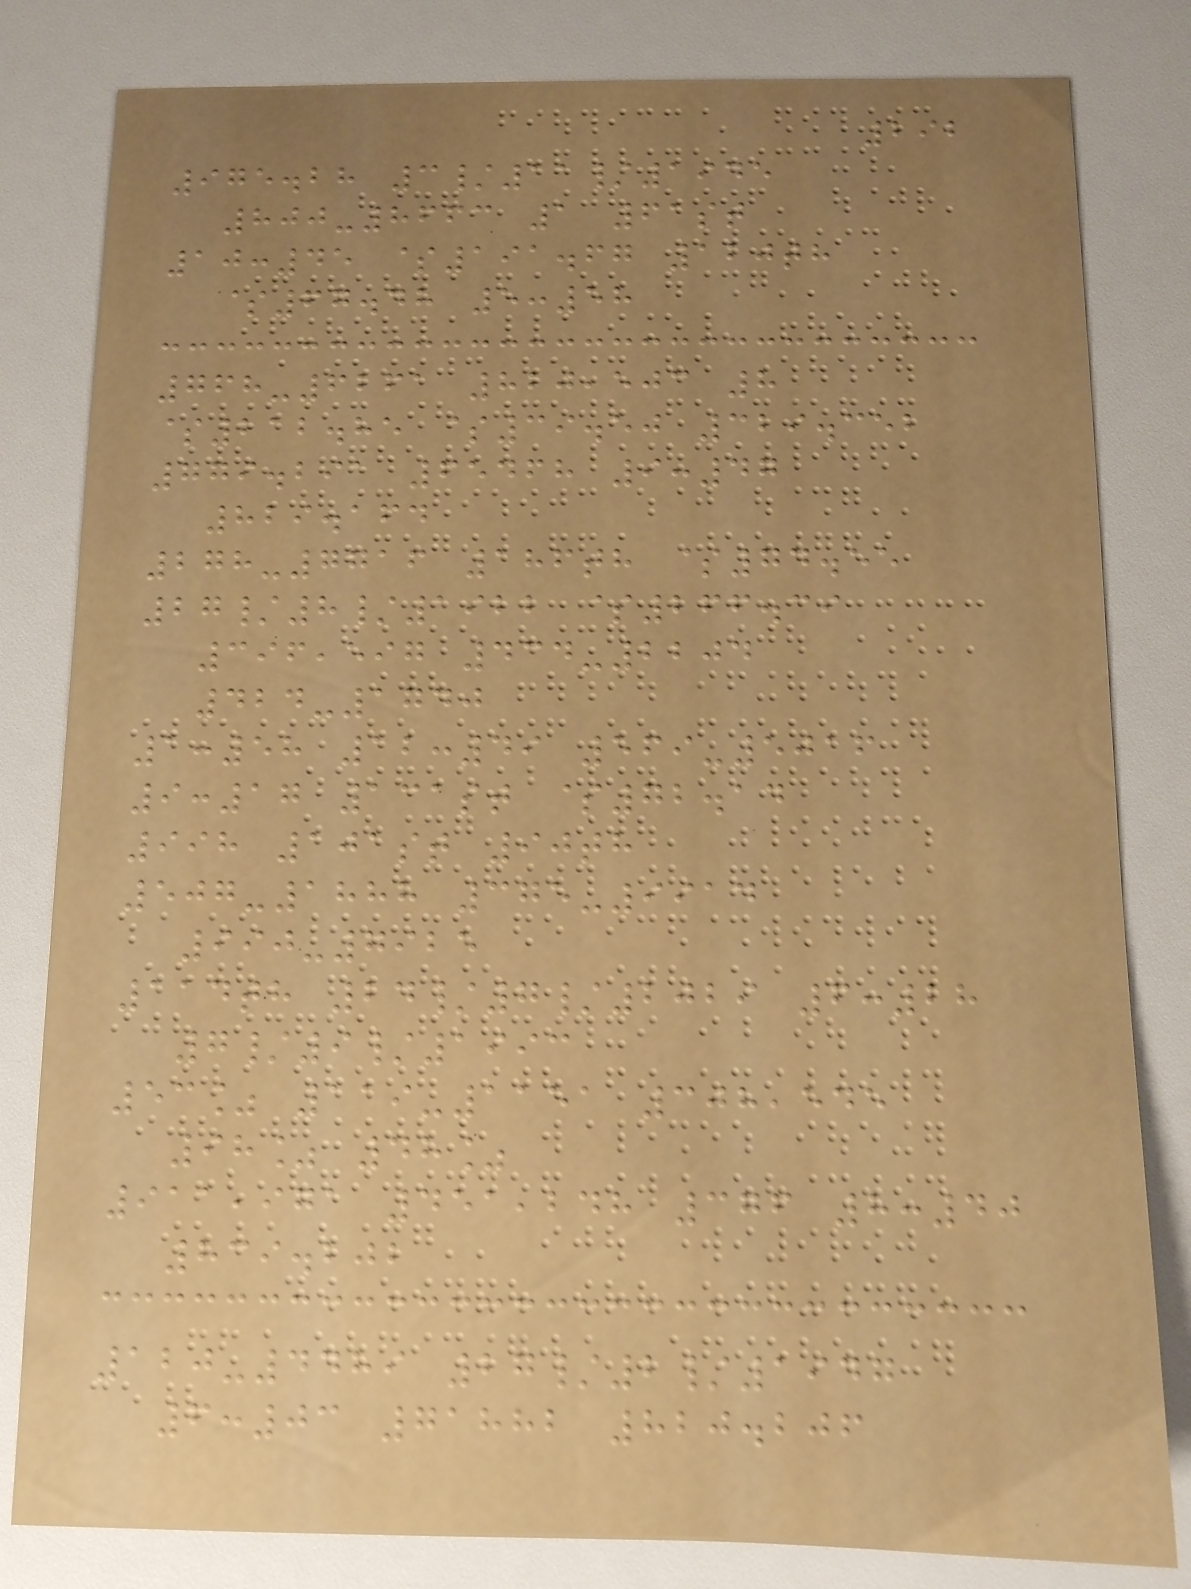292
975.28 3/11/1945
800-8663 1 61st
10:45 $191.67 120th
$67.48 5:58
768-6261 820,503 8
$212.85 $39.50 329.352
779.291 65468 9:47
829.164
278-7716 186th $74.55
27/8/1922 $266.39
396,597 434-2204
424-1740
1:58 12:49 569-5016
9:17 131st $72.14
998 101st 90th
507-1888 375-9914
990-7925
114th 24/7/2029 6:28
7/9/1993
53% 119-1151 308,545
98% 48%
911,971 451,248 376 8:40
839.202
120-4489 27/2/1947
6:03 71882 820.206
